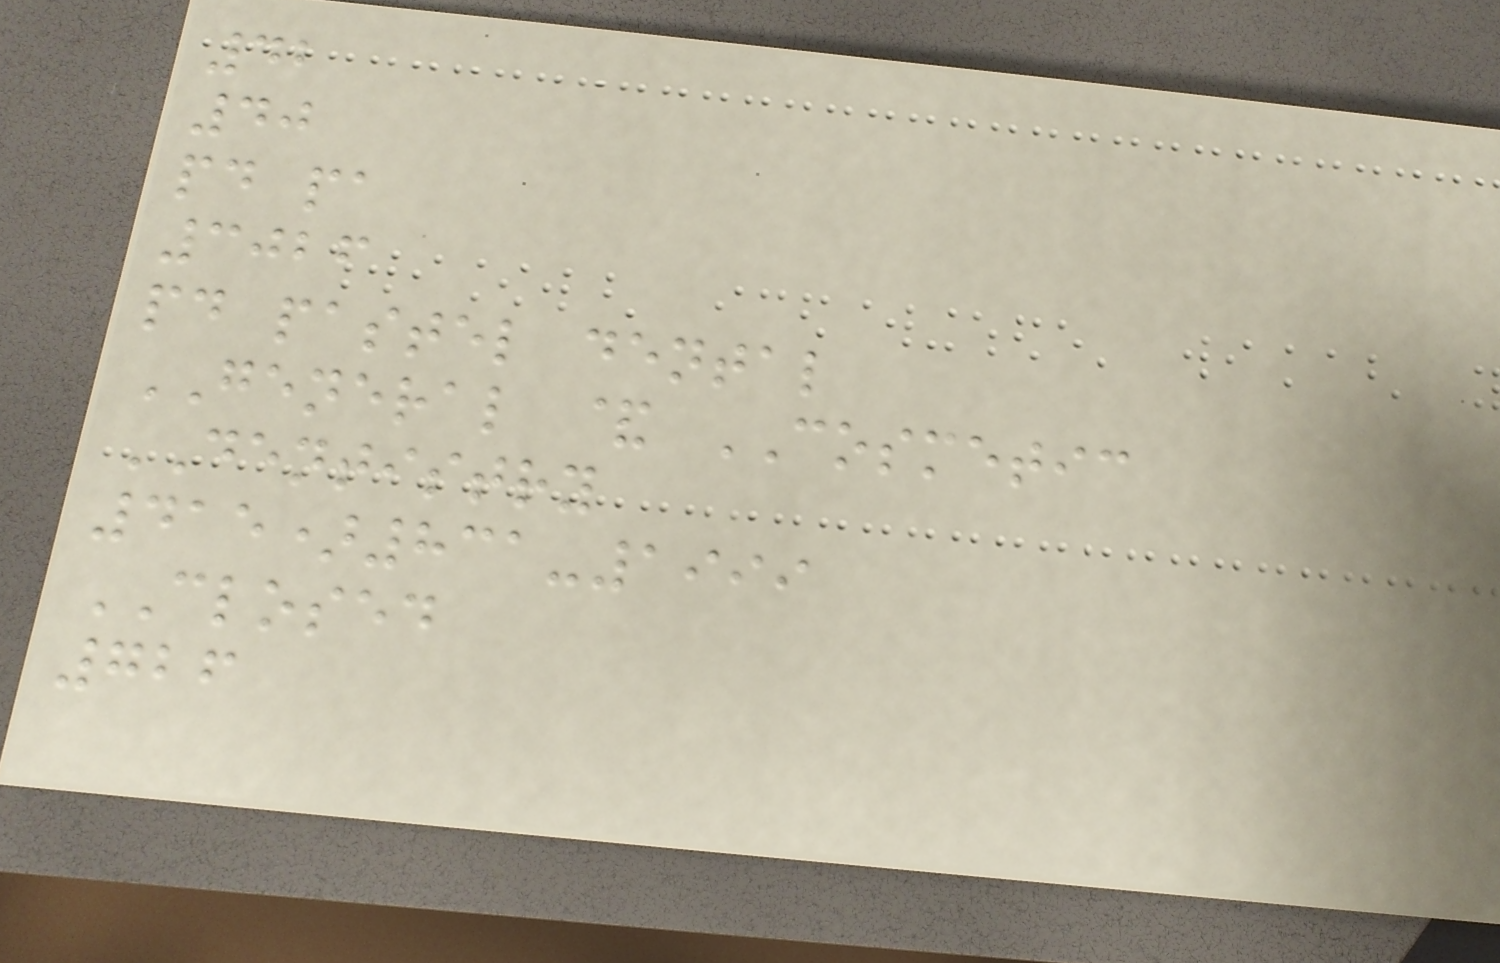42
40
pd pa
3026
pd pastel dental
GENERAL & COSMETIC
DENTISTRY
415)831-1999
CLOSED
726
